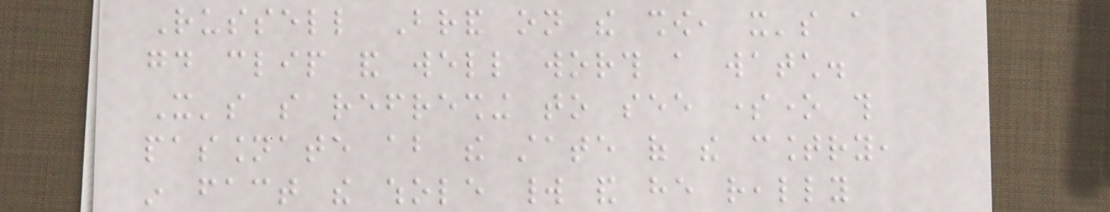Russell Brand on the show, it's a
good clip and well worth a watch.
It's so refreshing to see someone this
passionate about the state of the country,
in fact the whole world and he really
